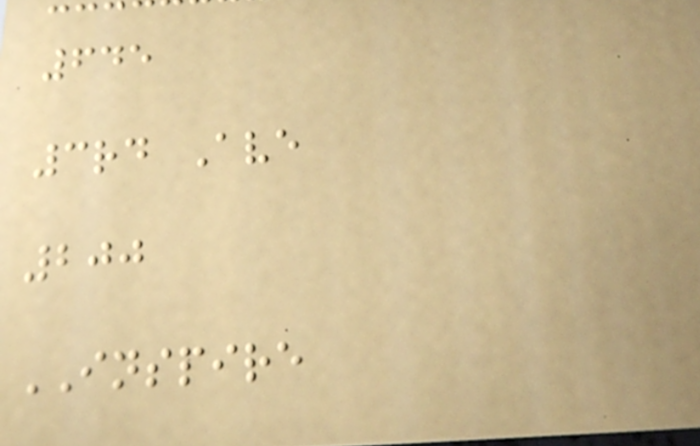645
3rd Ave
200
INSPIRE
